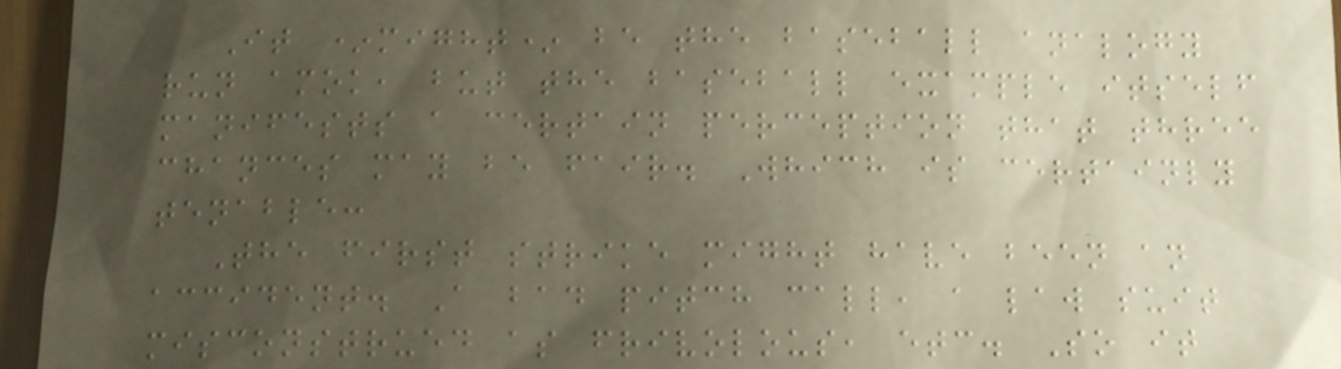It *might* be the baseball analogy
run amok, but the baseball example itself
manifests a certain perception that three
chances may be fair. Which is certainly
tenable:
The first strike might have been an
accident. A bad pitch call, a law suit
misconstrued as frivolous, etc. So it
